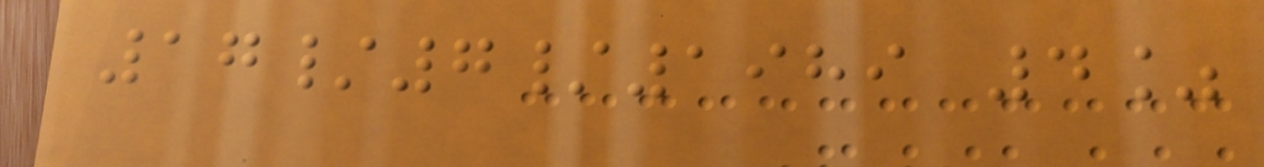17/7/1989 4%
